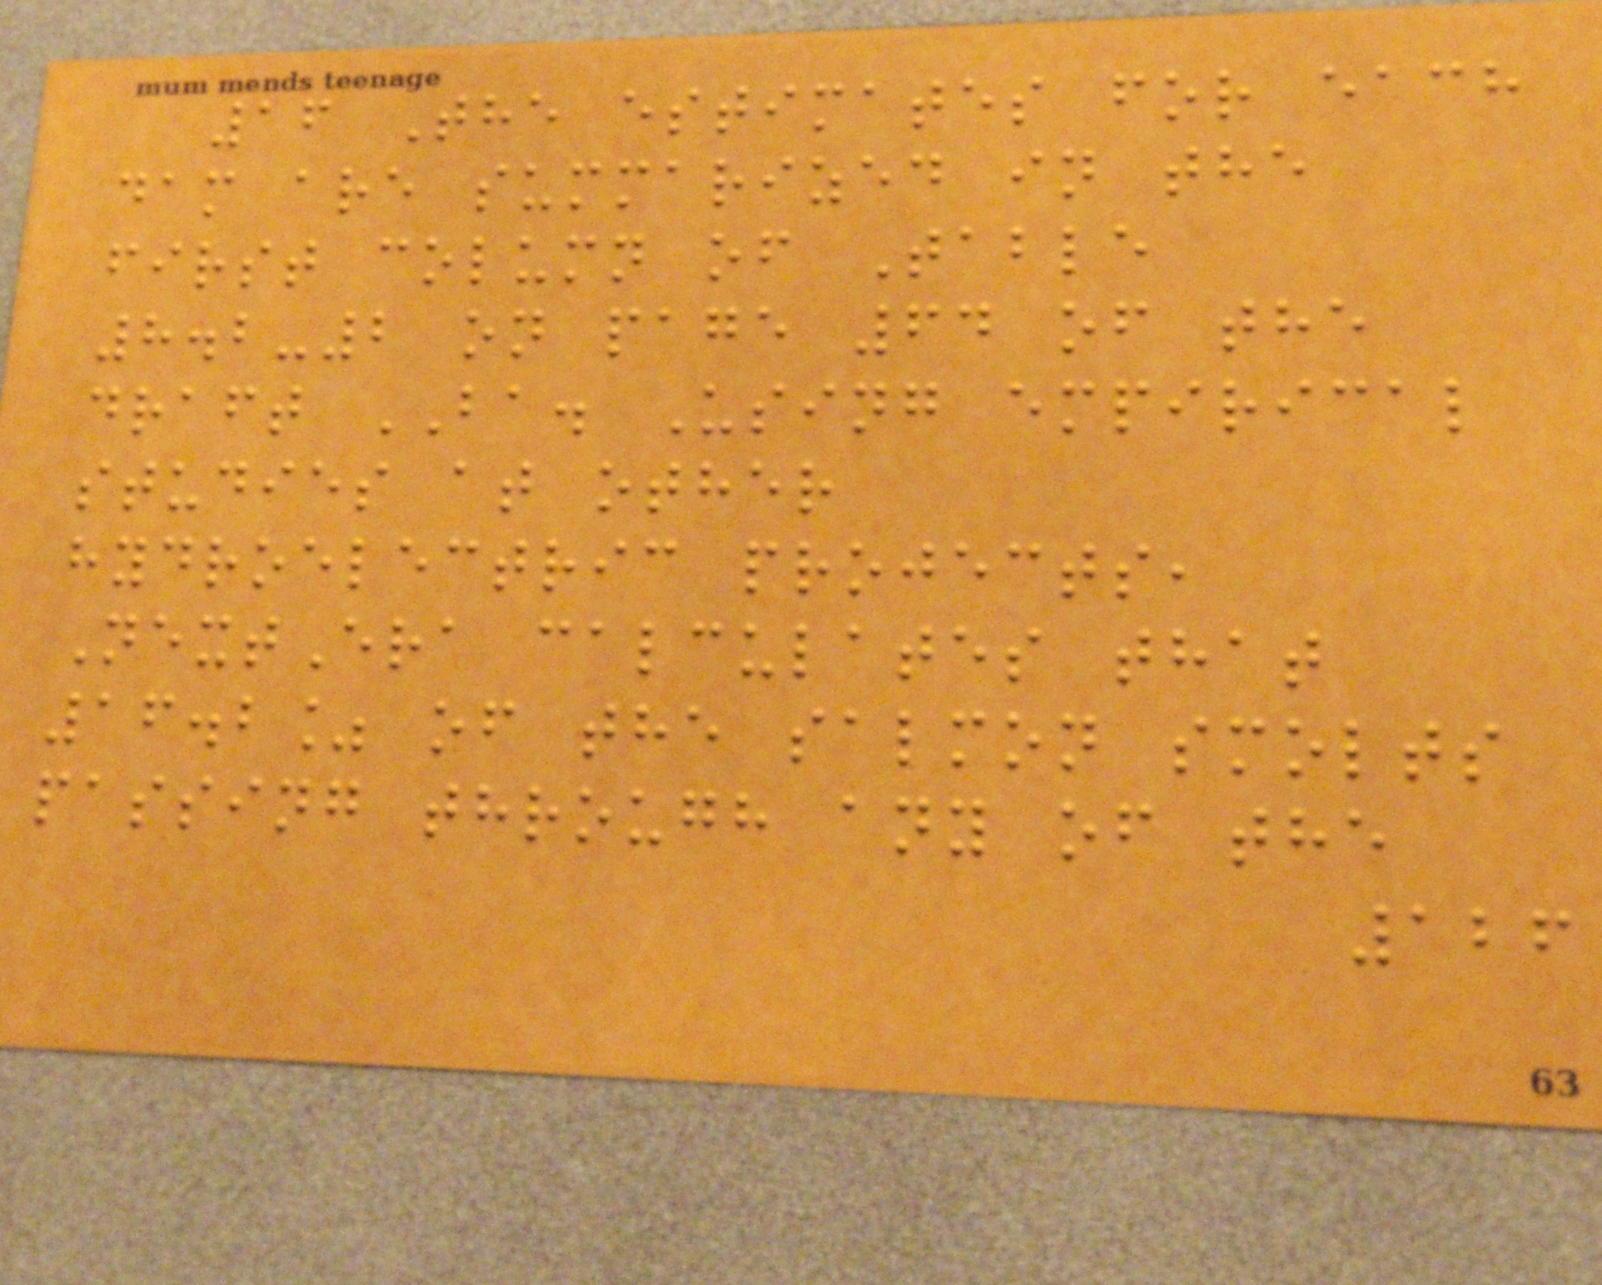16 The estimates for each
dam are summarized in the
first column of Table
8.2-2 on page 64 of the
draft BA. Using empirical
studies at other
hydroelectric projects,
NextEra calculates that
16.2% of the salmon smolts
passing through any of the
126
